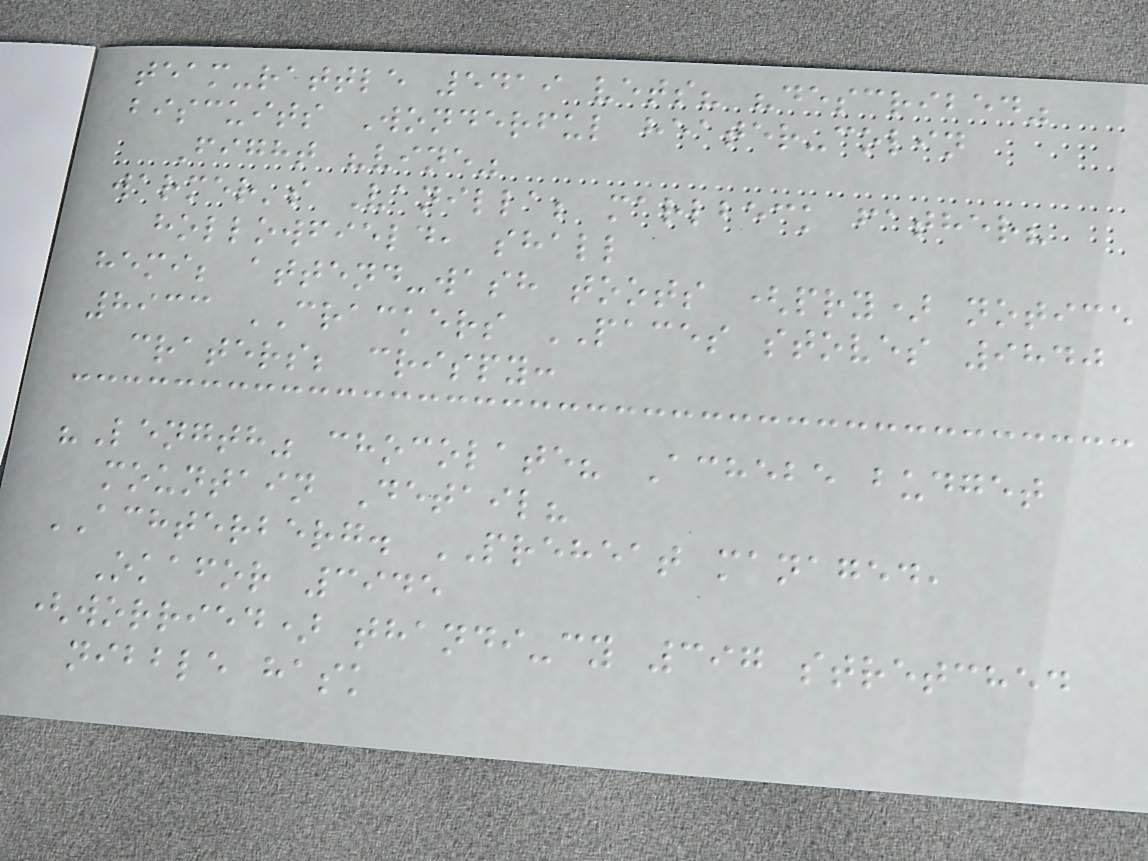team-rattle 5419 vets? "described"
biscuits Wonderful heater-colin
Fight "vine"
warmer's Vanilla; marlbeck father?
hollowfield, shall
hemi; attend-wash toots (pry) notice
8933 CRACKERS PACES stoves 9840
craters; crispy:
"Length" chocolate? Achebe budget
mountain Detail?
ACHTERBERG. PREHEAT managed,
Okafor 3945
(worried) thandi-cy 397 stretched
nibble hask
